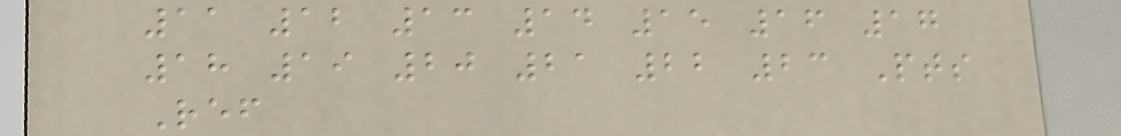11 12 13 14 15 16 17
18 19 20 21 22 23 Pts
Ref
